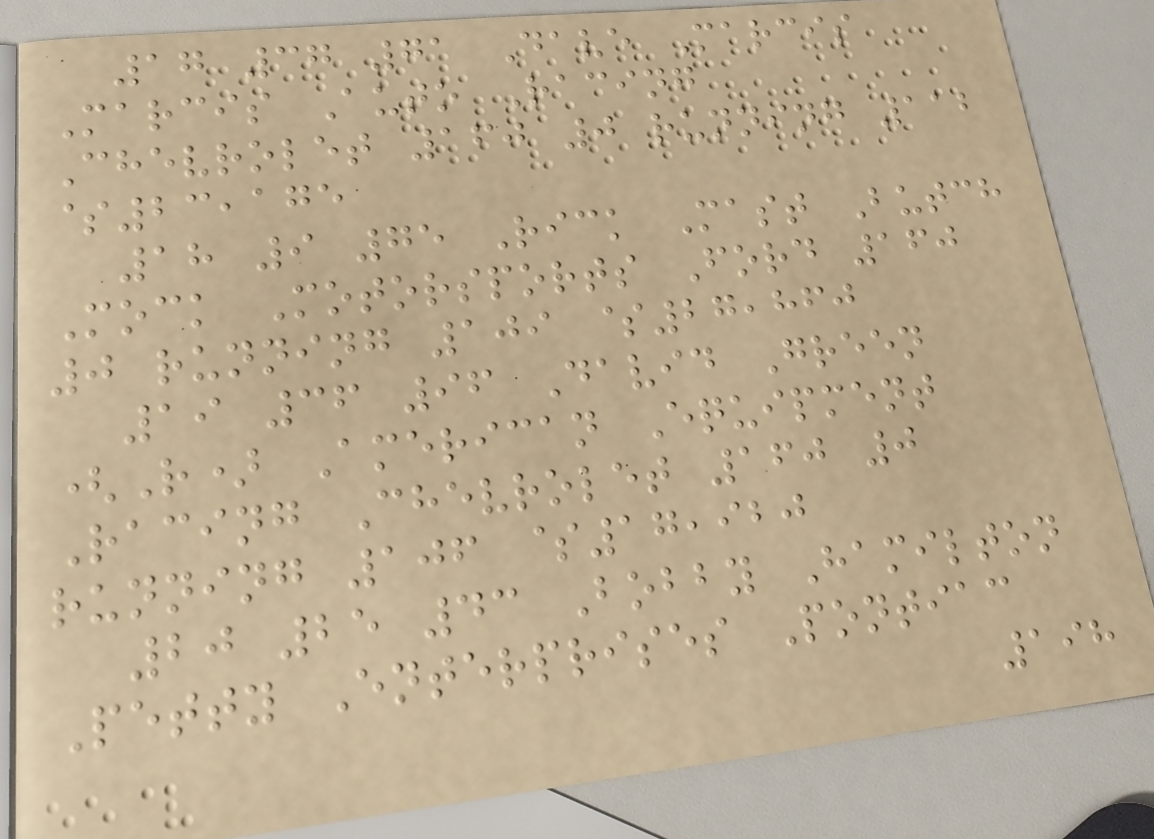17 37 71 Dave Marcis
Marcis Auto Racing
Chevrolet 160 0 running 112
$23,175
18 9 75 Rick Mast Butch
Mock Motorsports Ford 160
0 running 109 $27,860
19 36 96 David Green
(R) American Equipment
Racing Chevrolet 160 0
running 106 $17,920
20 25 43 Bobby Hamilton
Petty Enterprises Pontiac
198
